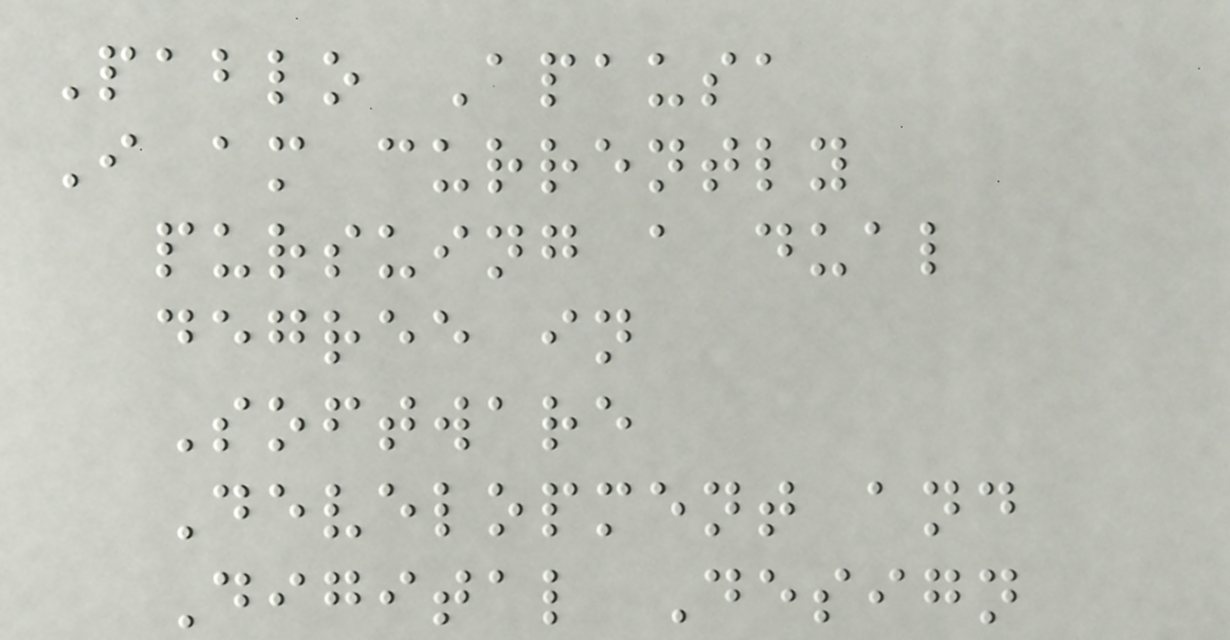Pablo Apausa
I am currently
pursuing a dual
degree in
Software
Development and
Digital Design
